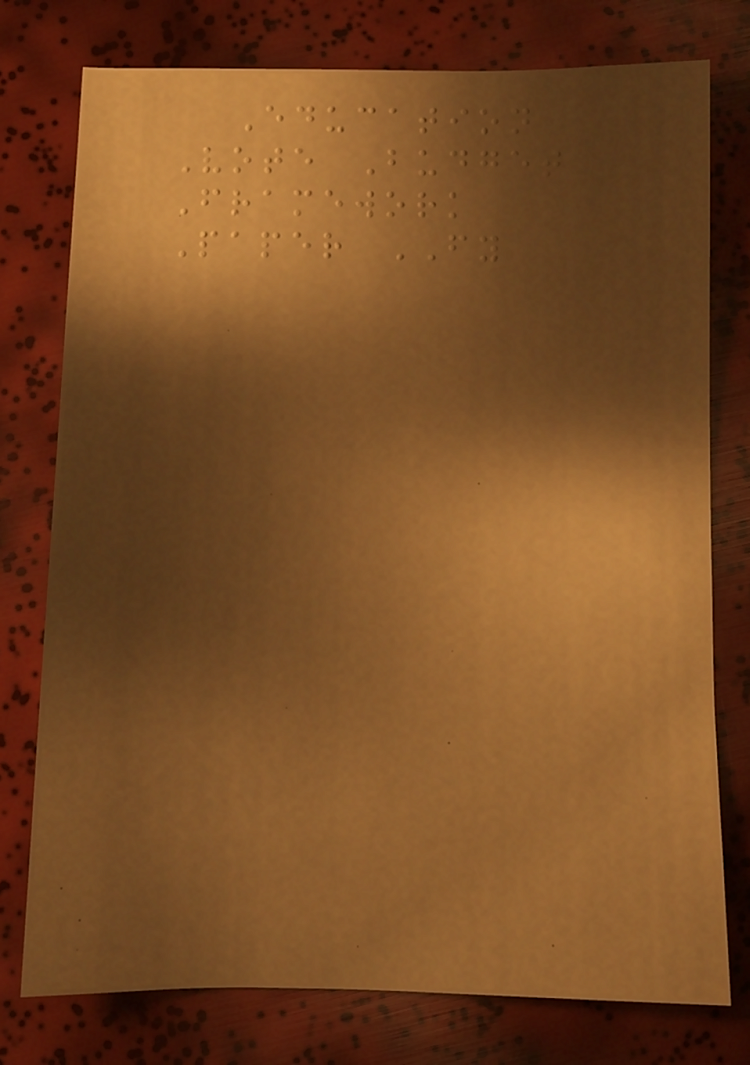Education
Vote Budget
Framework
Paper FY
